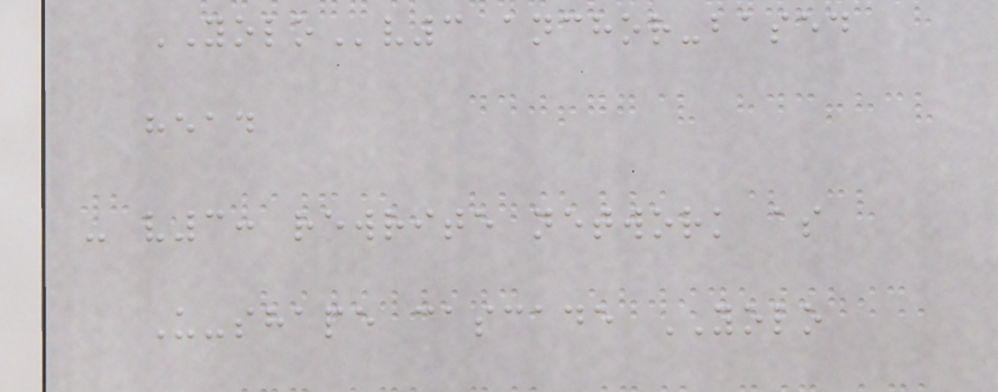YOLOv3 anchor-based
head
- v3: rewrite network as
U-shape cascade YOLO
